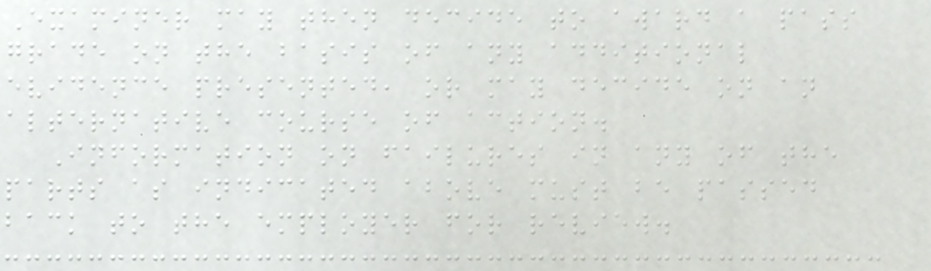Examiner may then decide to award a pass
grade on the basis of any additional
evidence presented, or may decide on an
alternative course of action.
Information on failures in any of the
parts as indicated above must be passed
back to the employer for review.
